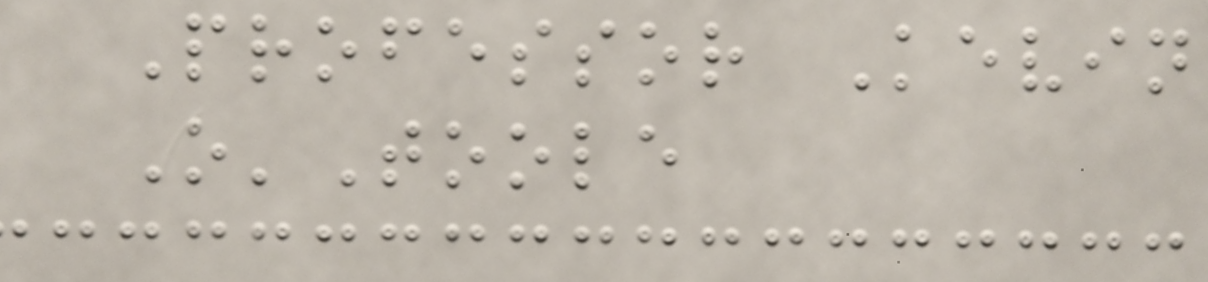Professor Kevin
O'Toole
